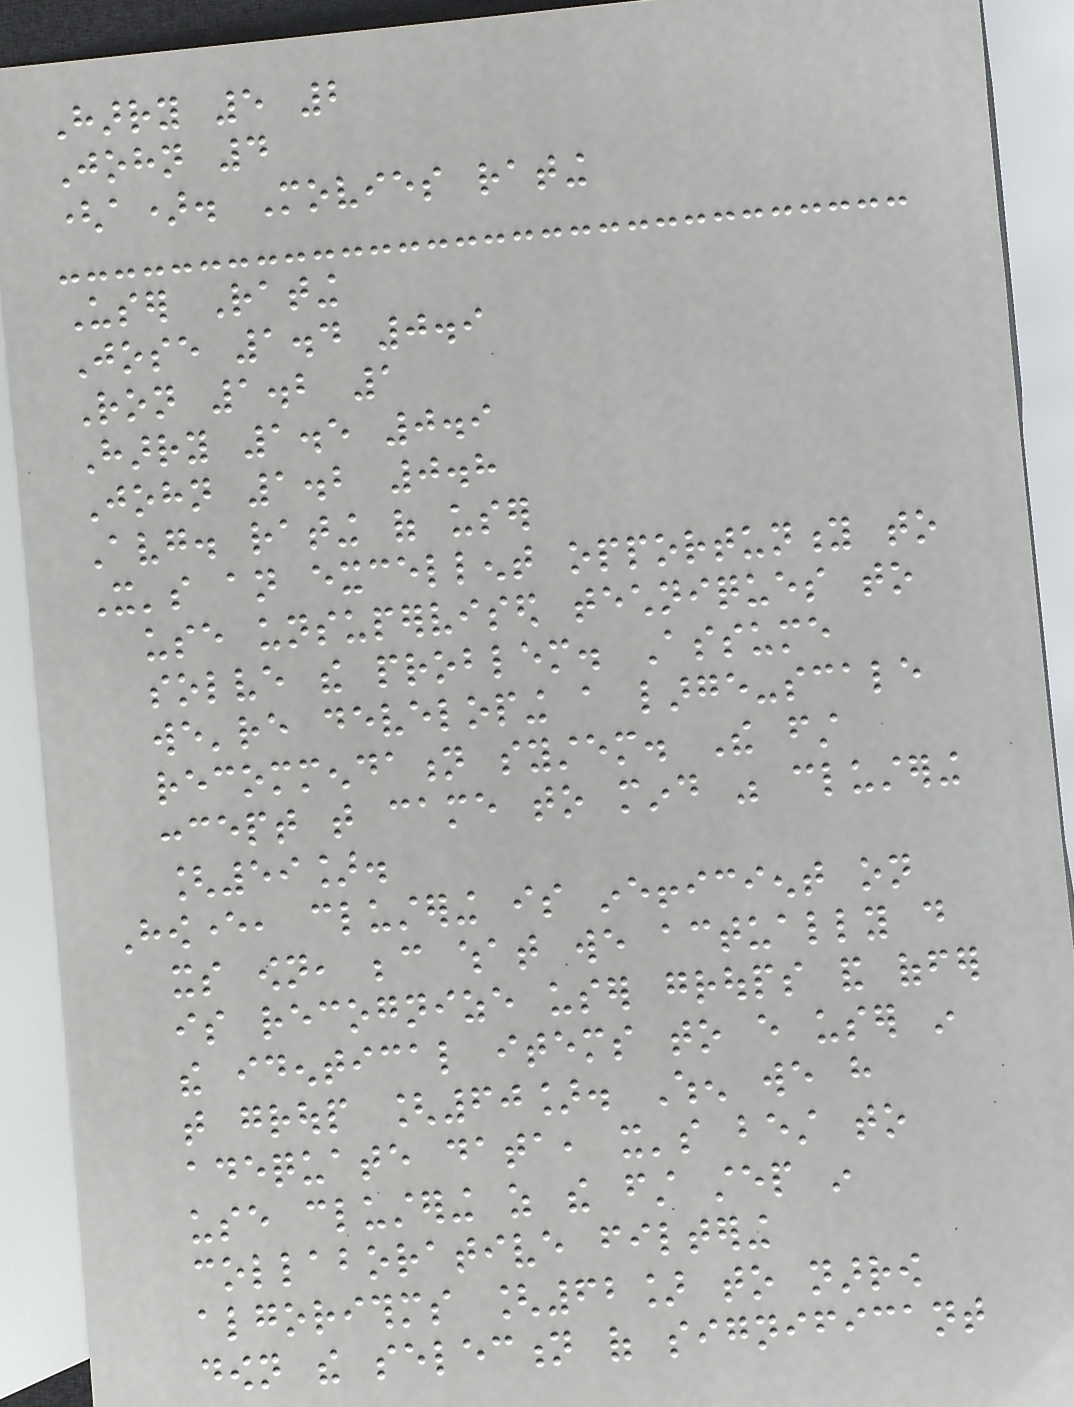Harry 5 2
John 4
(a). Movies rating
User Rating
Jose 1.4 0.9
Ron 1.2 1
Harry 1.5 0.9
John 1.2 0.8
Avg. rating of user
It's an excellent opportunity to
use unsupervised techniques to
solve the problem. Assume
we're developing a large-scale
recommendation system. The first
concept that came to mind was clustering
[59].
However, clustering is inefficient on
its own, because what we actually do
is recognize user groups and offer
the identical items to every user in
that group [60]. When we have
adequate data, it's best to
use clustering as the first step in
collaborative filtering
algorithms [62] to narrow
down the selection of significant
